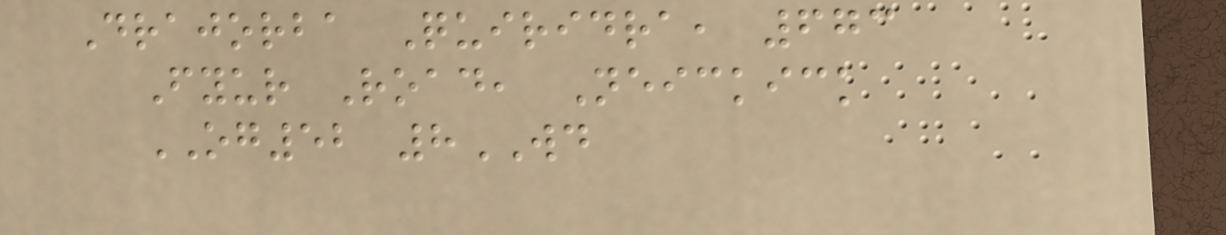Drajorba Quiridra, 673
Fyur Road, Neickick
OG52 8WD
